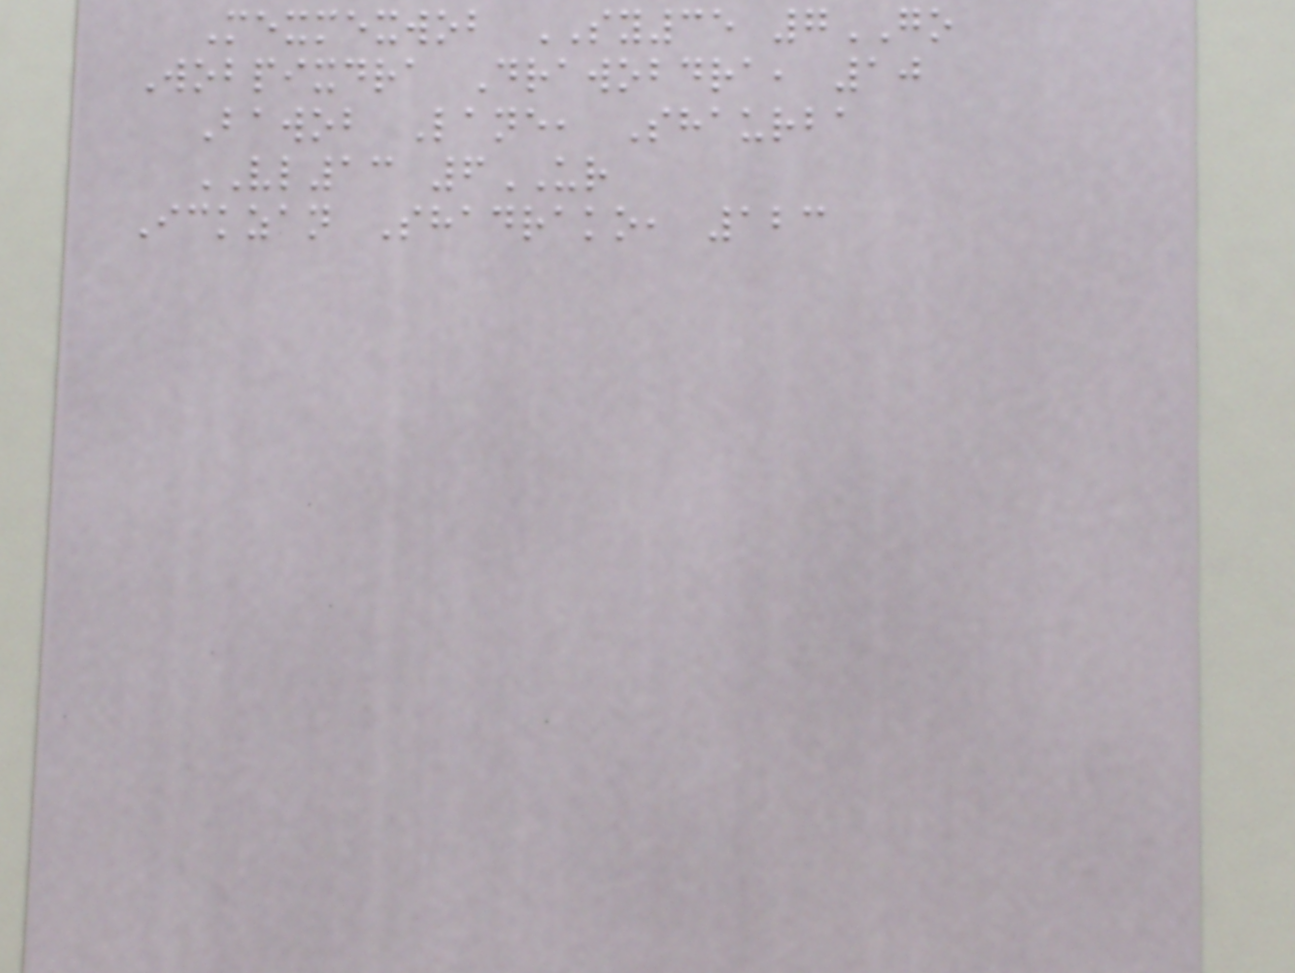Mexmexwob SY35 7GO
Wobpixdra Drawobdra, 10
Bawob Lane, Shaurba
VL13 6UR
Ickzan Shadrako, 123
